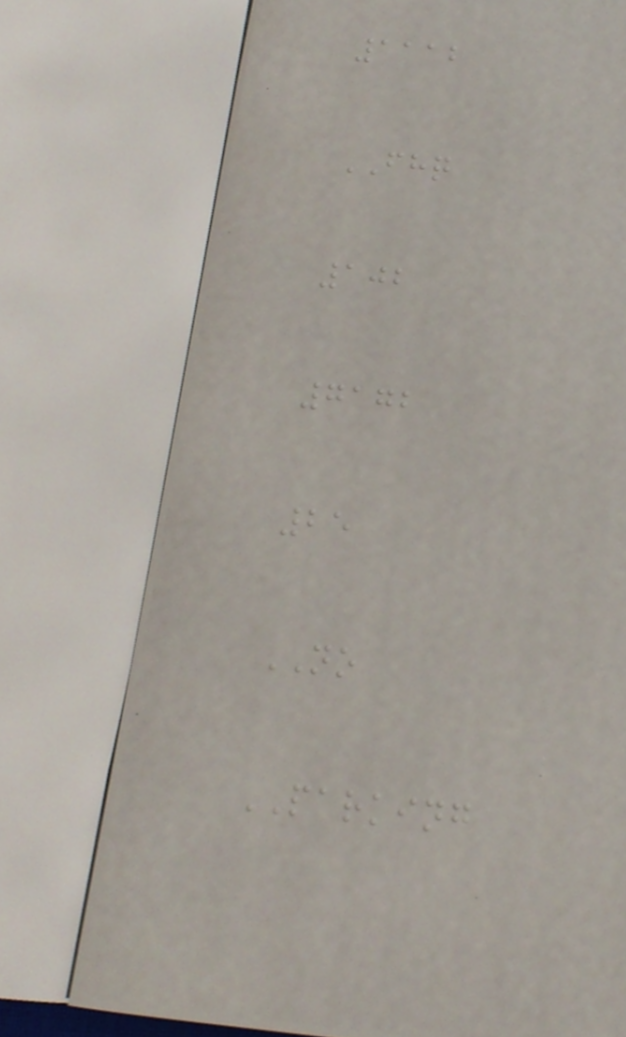1112
FHQ
102
7172
25
NO
PARKING
